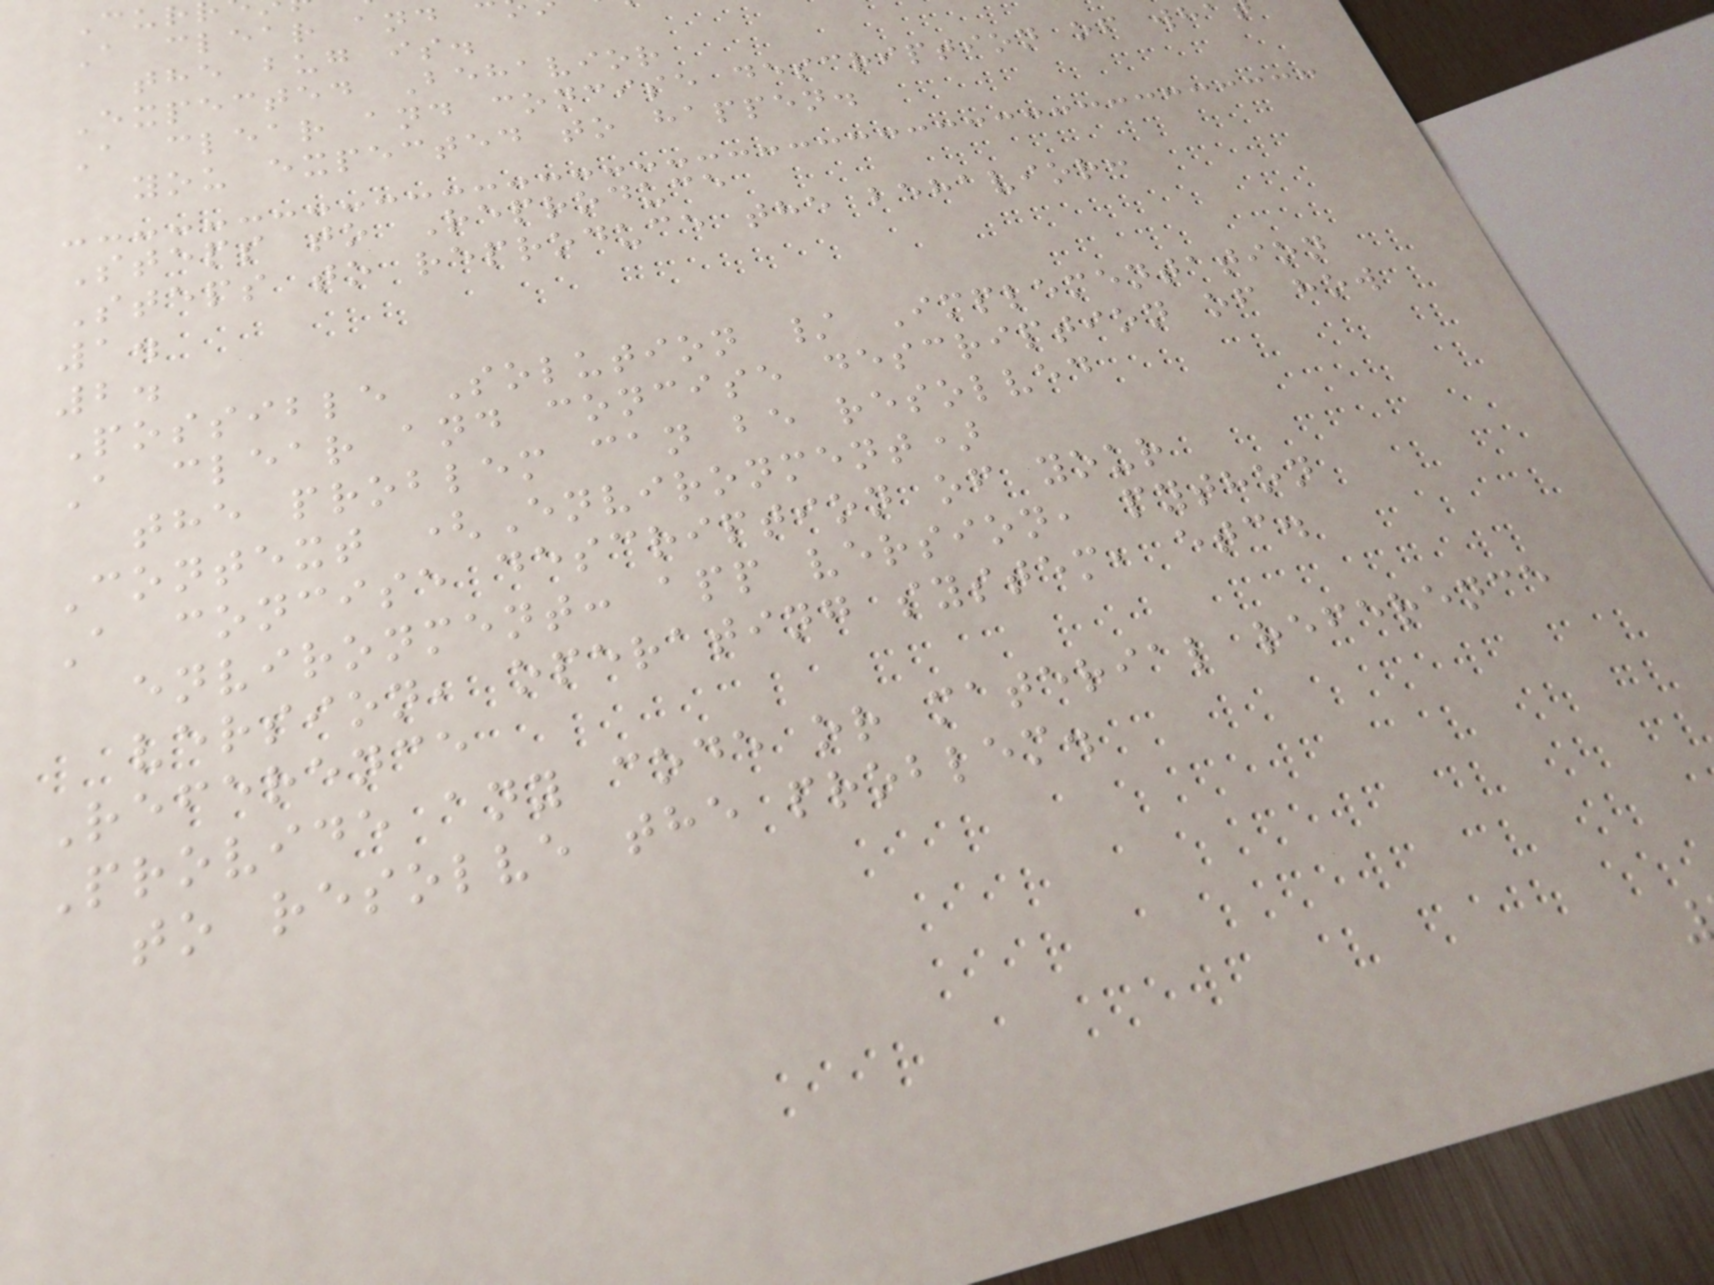A clear and
the bug is.
Expected Behavior
A clear and concise description of wh
you expected to happen.
Steps to Reproduce
Steps to reproduce the behavior:
1.
2.
Possible Solution / Implementation
A clear and concise description of how
the problem can be resolved
Context (Environment)
A concise description of your
environment: app version, python
version, operating system, etc.
Reference
Provide any code or material reference
to resolve the problem.
